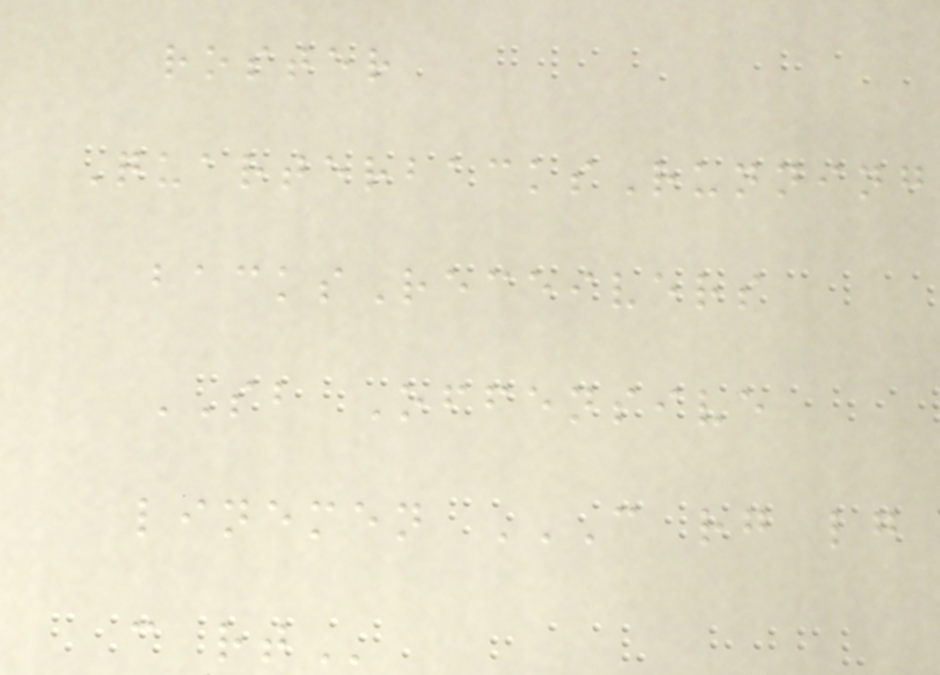roster
QuarterbacksRunning
backsReceivers
SB Offensive
linemen C RG LG
C RT
